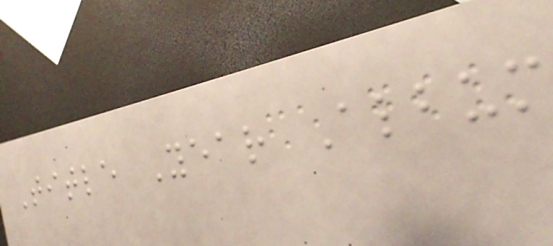Title Year Album
